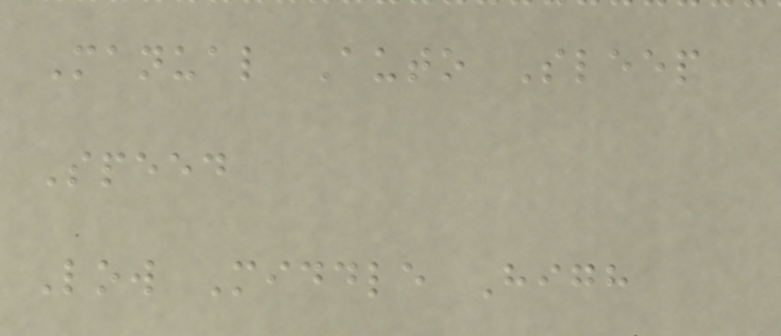Manual Auto Sleep
Speed
Low Middle High
